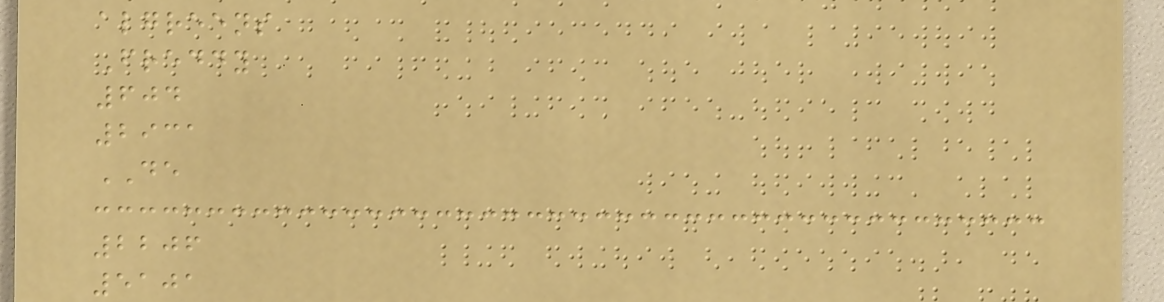algreens
Freddy
604
2931
DE
2206
5101
